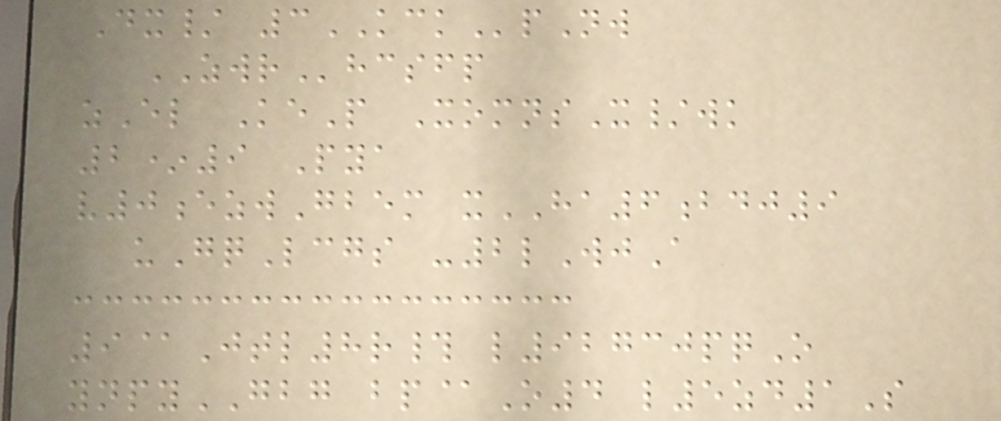Dx/ 3KCKpNw
ZWRhcsfp
zEl KeP XomnsX/wk
2*9 Pya
v0ezwGbem xHA6bdj9
uGqLcgs -2lWjA
9@Jtl8r# l92730pqO
ynpyGBG bp@O4 l5zd1S
